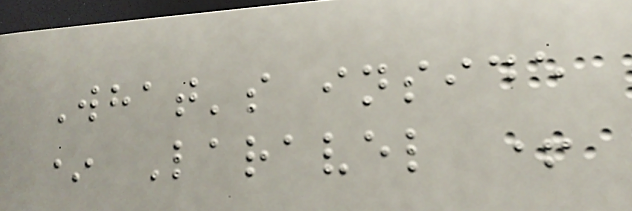What's inside
* Laravel +
